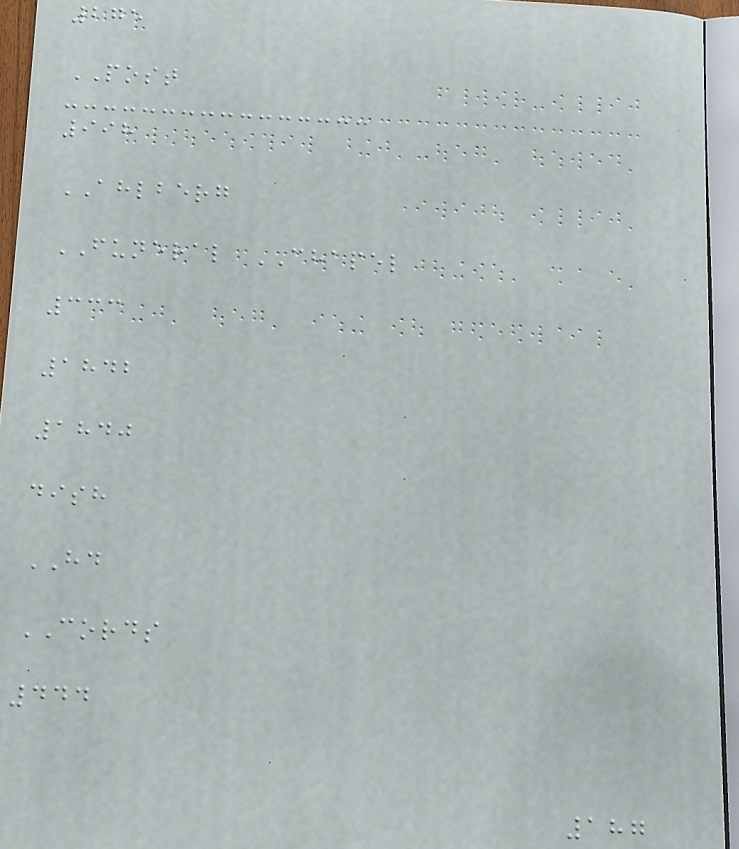275
POST
998
AHLBERG
FUNERAL CHAPEL
333
1842
1840
dish
HD
CORDS
444
187
